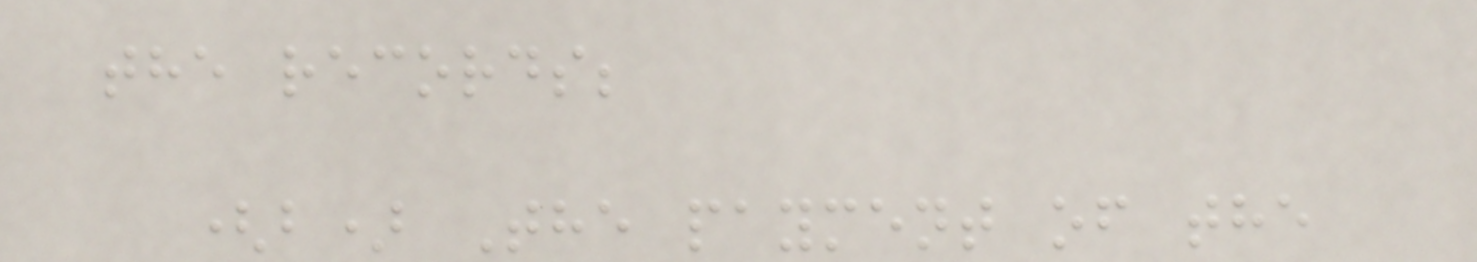the records;
(b) The payment of the
